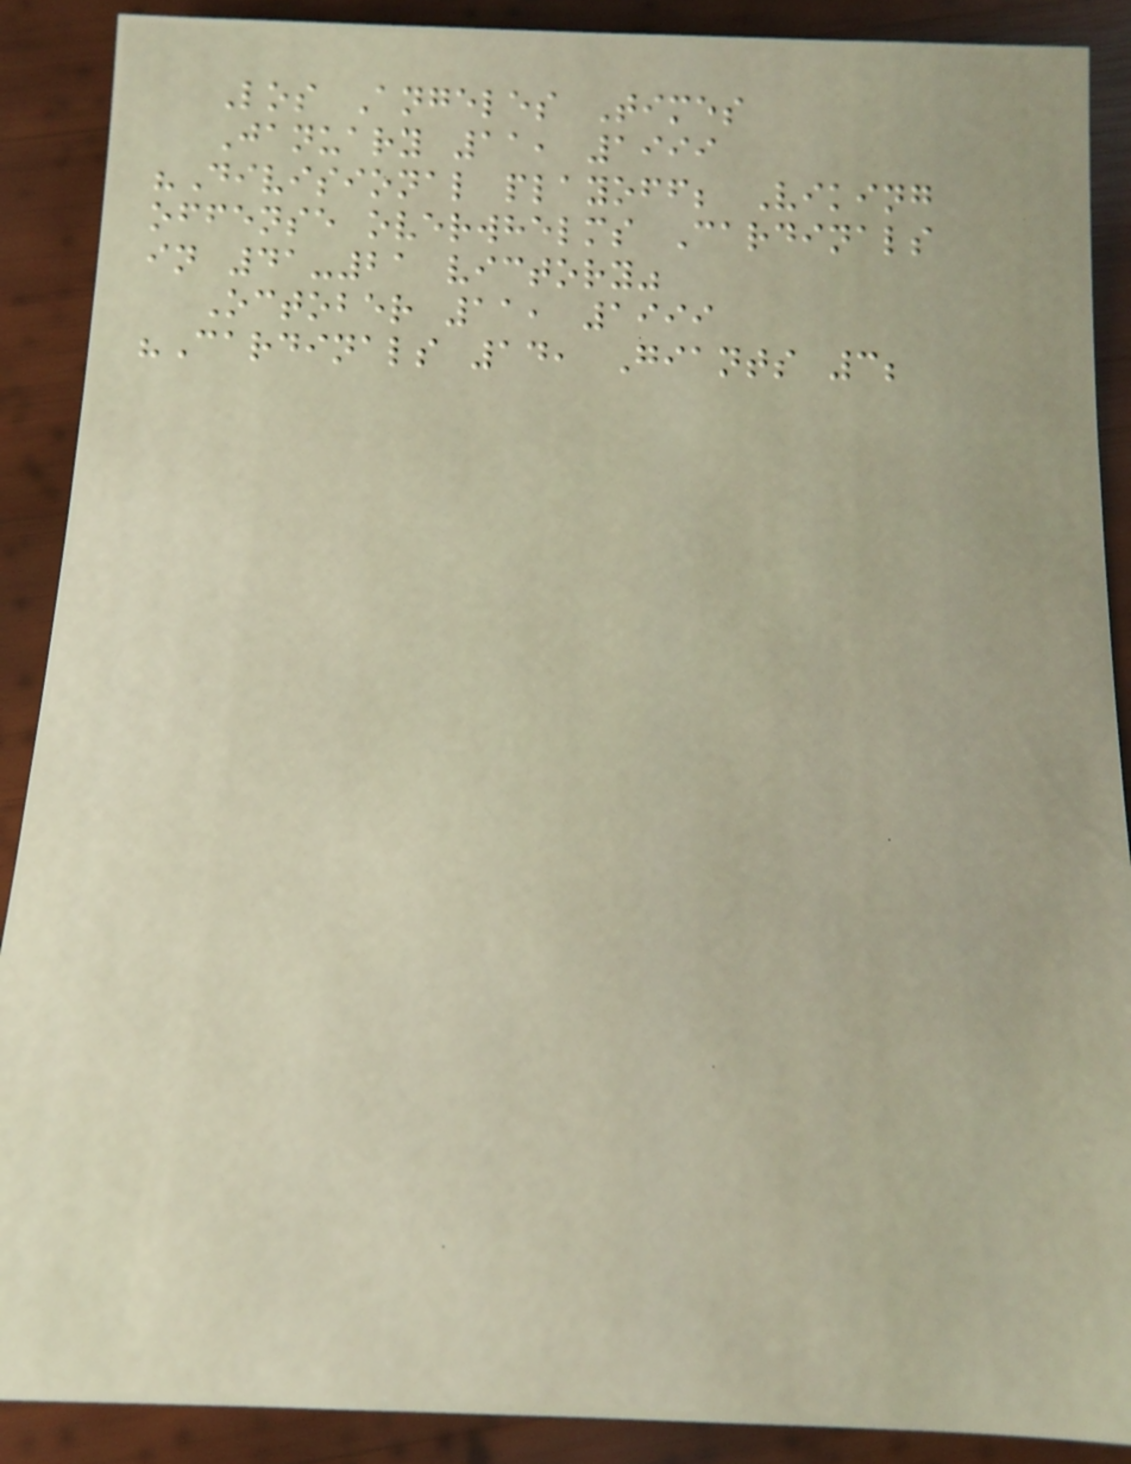Los Angeles Times
January 11, 1999
"Divisional playoff; Viking
offense overwhelms Cardinals
in 41-21 victory"
October 11, 1999
"Cardinals 14, Giants 3;
